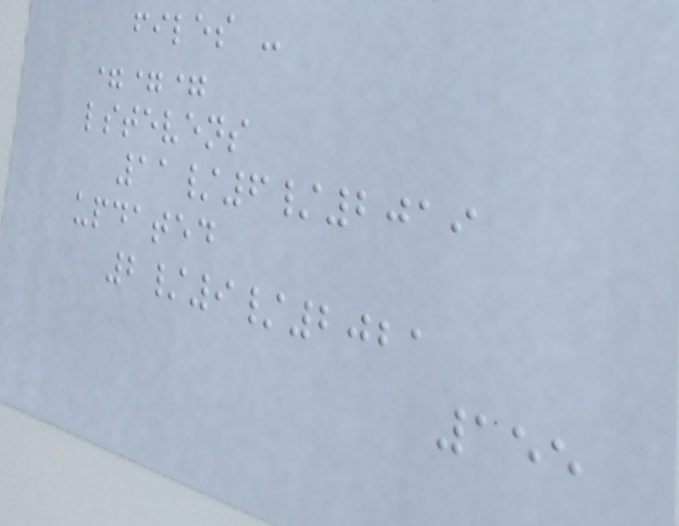files -
===
lstevens
11/6/2019
updated
2/9/2021
155
